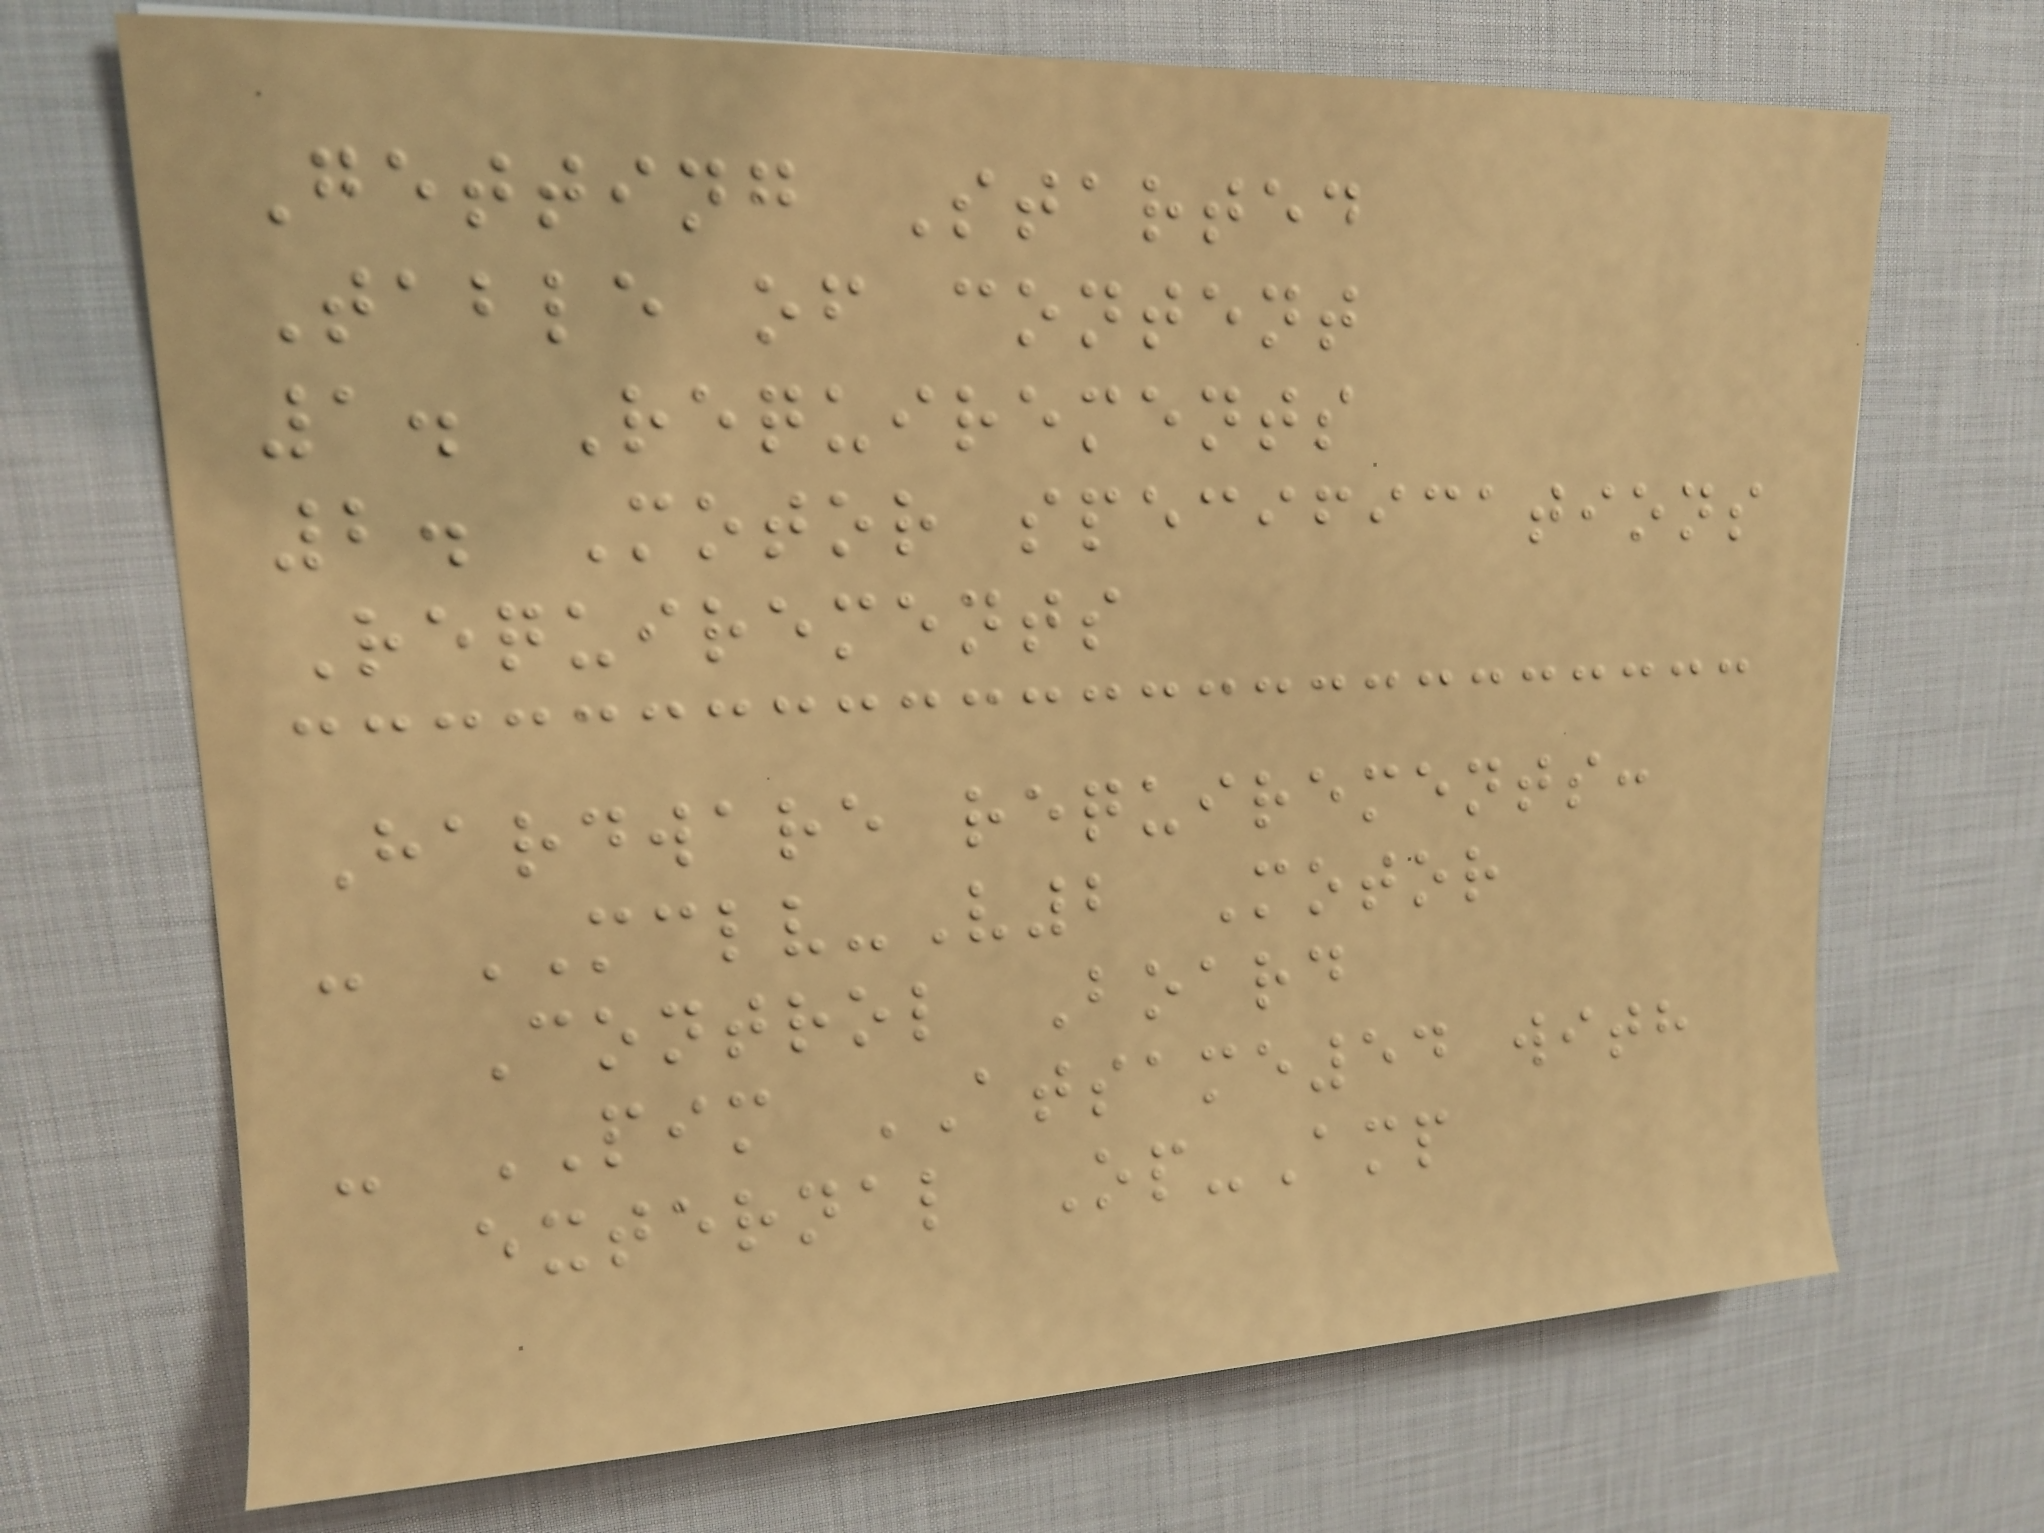Getting Started
Table of content
1. Requirements
2. Motor specifications
Requirements
Hardware requirements:
- MCLV-V2 Motor
Control Board
- PIM ATSAME54 with
external Op-Amp
